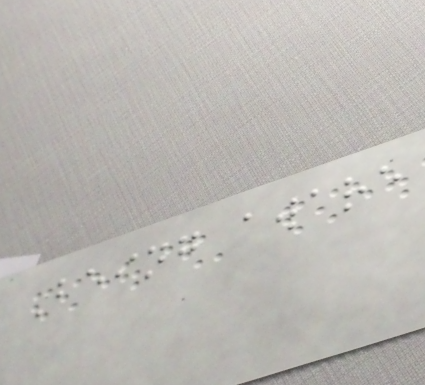Being aware
